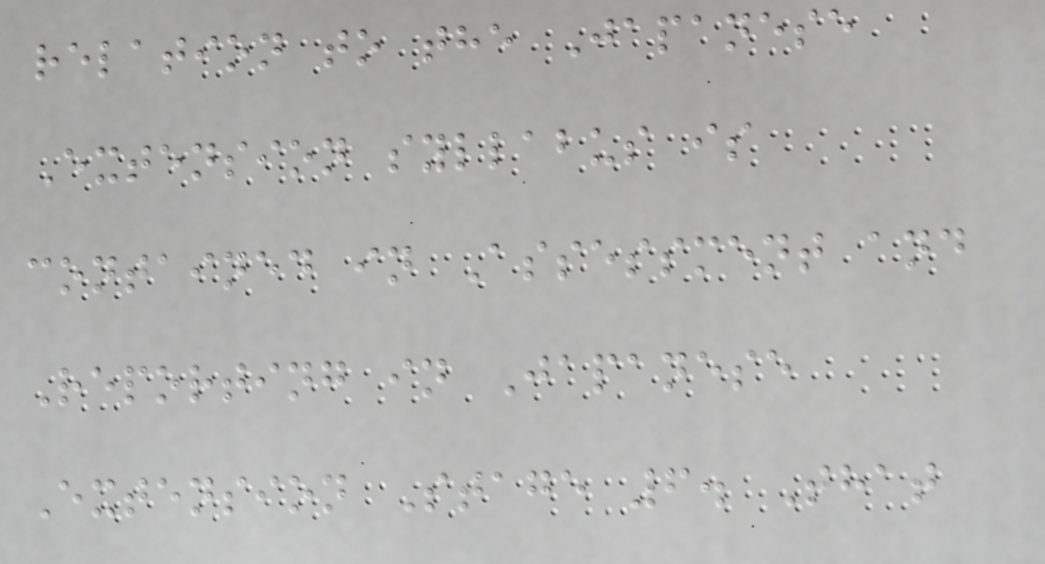relation to the Japanese
Extension syllabus is
contained in Assessment and
Reporting in Japanese
Extension Stage 6. That
